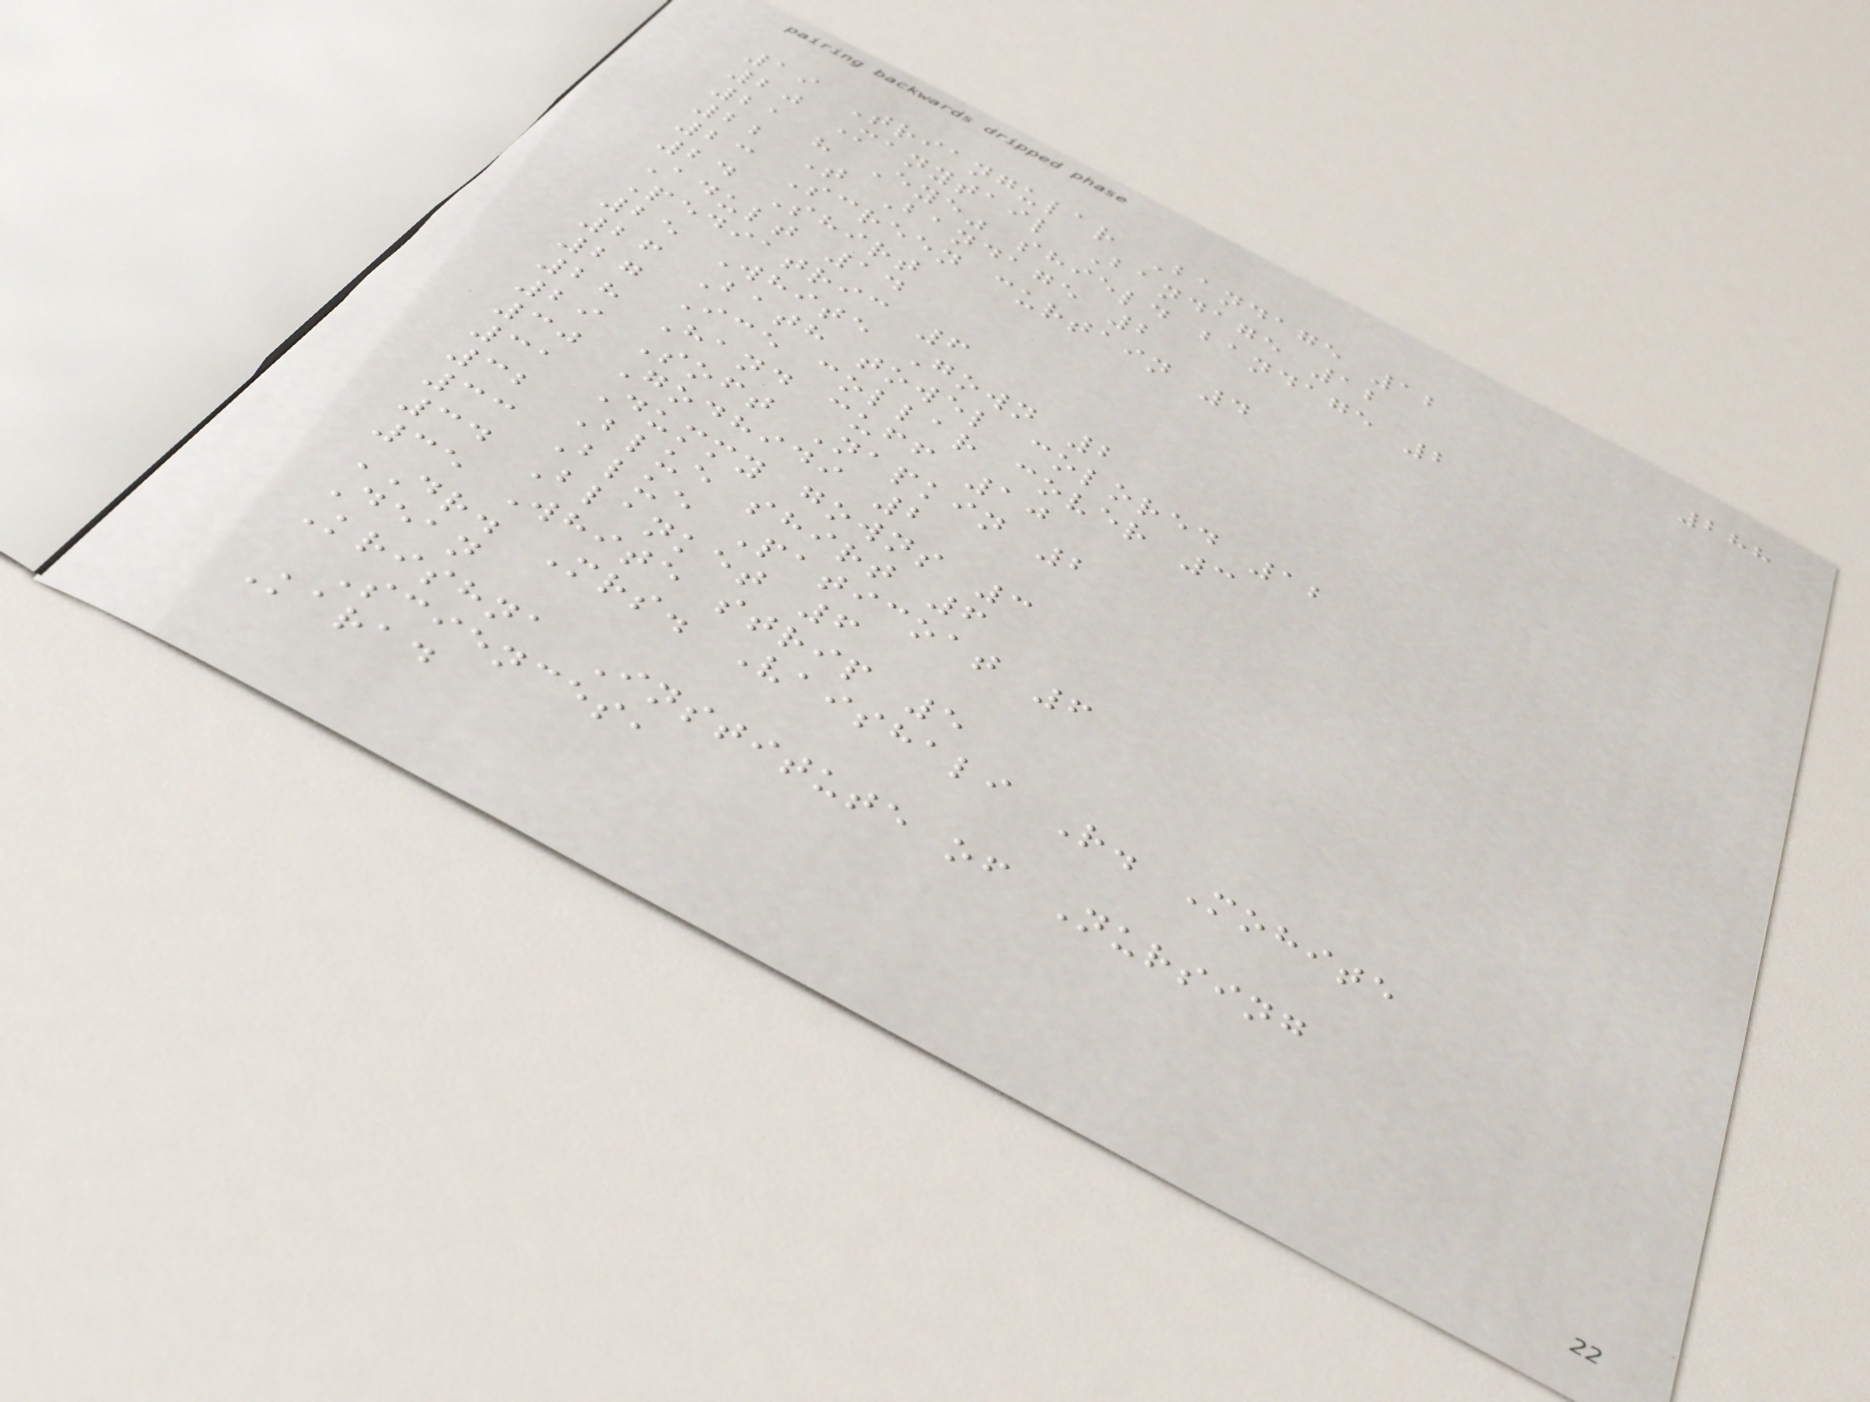288
19 Triangular Bandage 12
20 Manytail Bandage 12
21 " Eye" shield bandage 2
22 T Bandage 2
23 Screen curtain 4
24 Shirt
Adult 14
Pediatric 6
25 White Gown 2
26 Bath towel colored 12
27 Ice collar cover 3
28 Hand cuff 10
29 Soft Napkin 2
30 Godhidi 2
31 Dummy gowns 3
32 Blue shirt 6
33 Blue Paticoat 6
34 Blanket 6
35 White strip 5
DR. Mrs. Vaishali R. Mohite
Dean
Krishna Institute of Nursing
Sciences,
Karad
